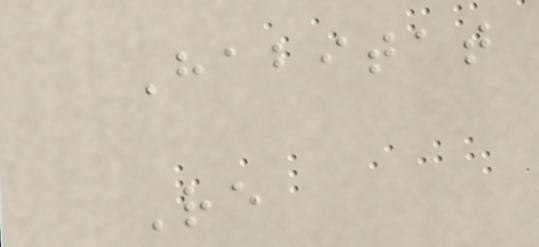Habitat
Re
